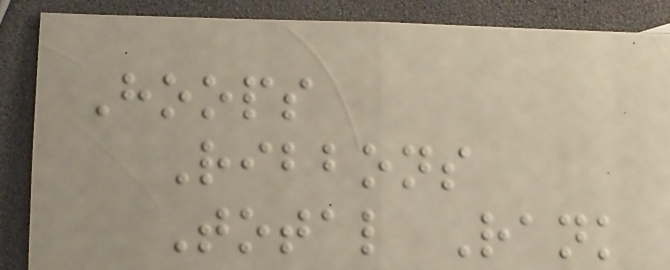Hoops
Ribbons
Total Rank
